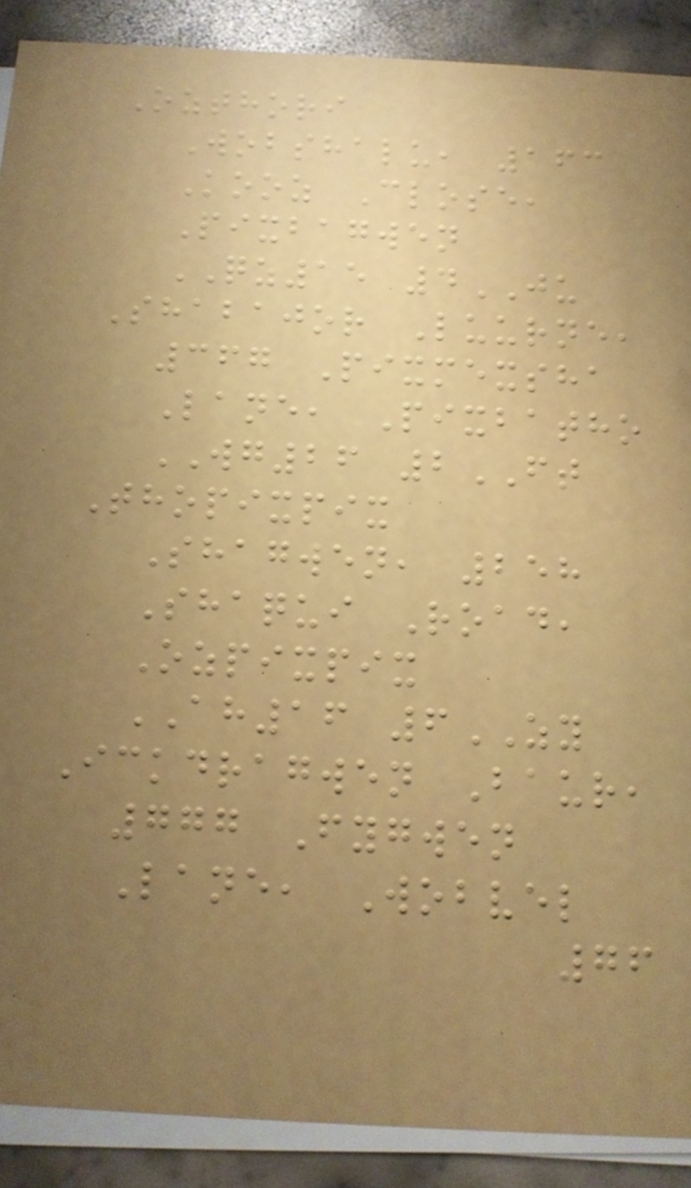Ozthori
Wobshalu, 163
Kooz Close,
Pixbagwen
QZ15 4JU
Shabajor Luurne,
367 Pixmexsha
Lane, Pixbatho
WG26 2FT
Thopixpix
Shagwen, 258
Shaqui Road,
Ozpixpix
AH16 6ZY
Ickdragwen Baur,
777 Fygwen
Lane, Wobvel
76
